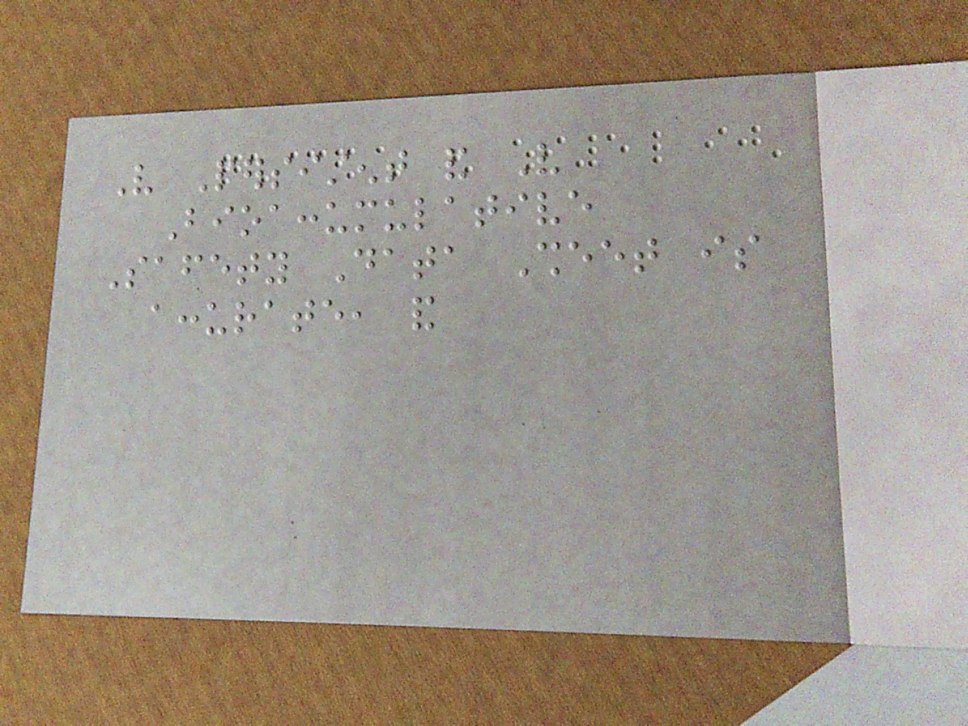Very Persistent and Very
Bioaccumulative
Safety Data Sheet is
accurate, and
